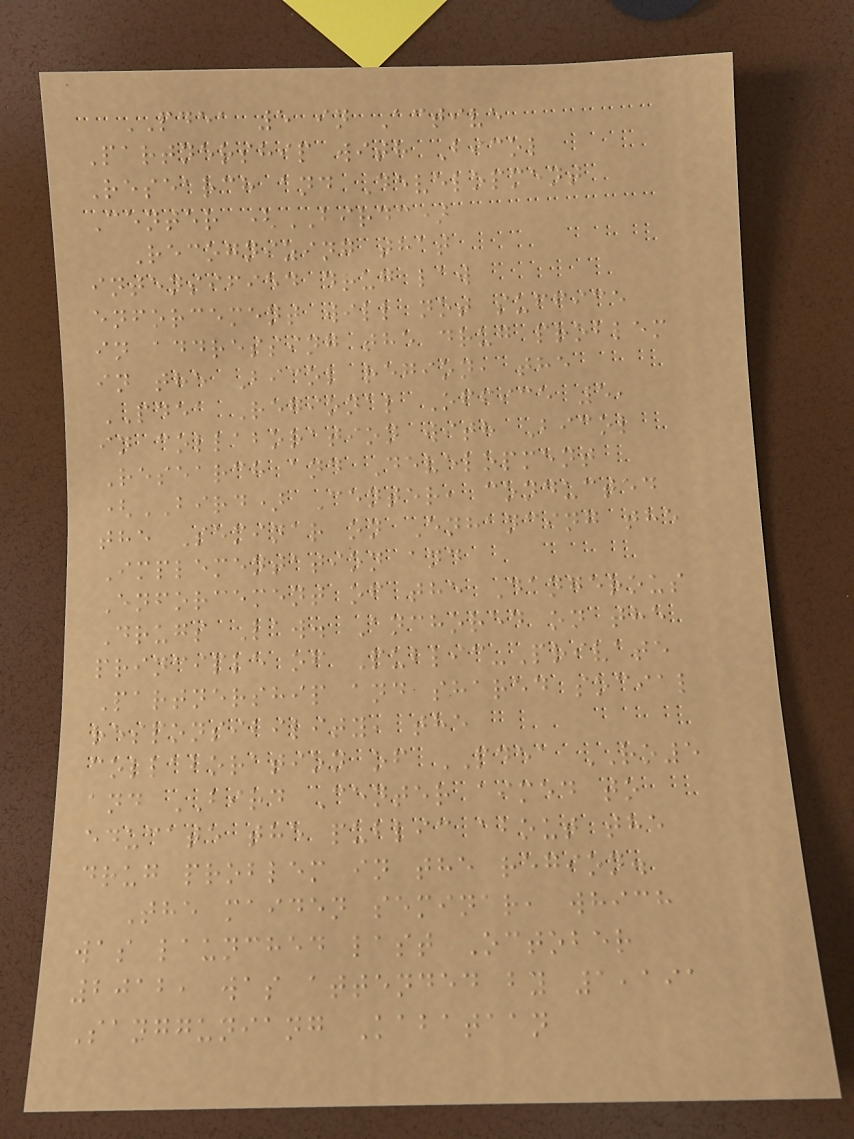PDEA 5 in Active
Partnership with Bicol
Research and Development
Center (BIRDC)
Recognizing that
intensified drug law
enforcement will not suffice
in addressing the drug problem
in the Bicol region, the
PDEA Regional Office 5,
in collaboration with Bicol
Research and Development
(BIRD) Center, conducted
the Seminar on Enhancing the
Implementation and
Enforcement of the Dangerous
Drugs Law. Anchored on the
principle of Public-Private
Partnership and shared social
responsibility, the
collaboration of PDEA RO5
and BIRD Center aimed to
educate the public about the
drug problem in the region.
The maiden seminar, which
was launched last October
2012, was attended by 1,191
Sangguniang Kabataan
